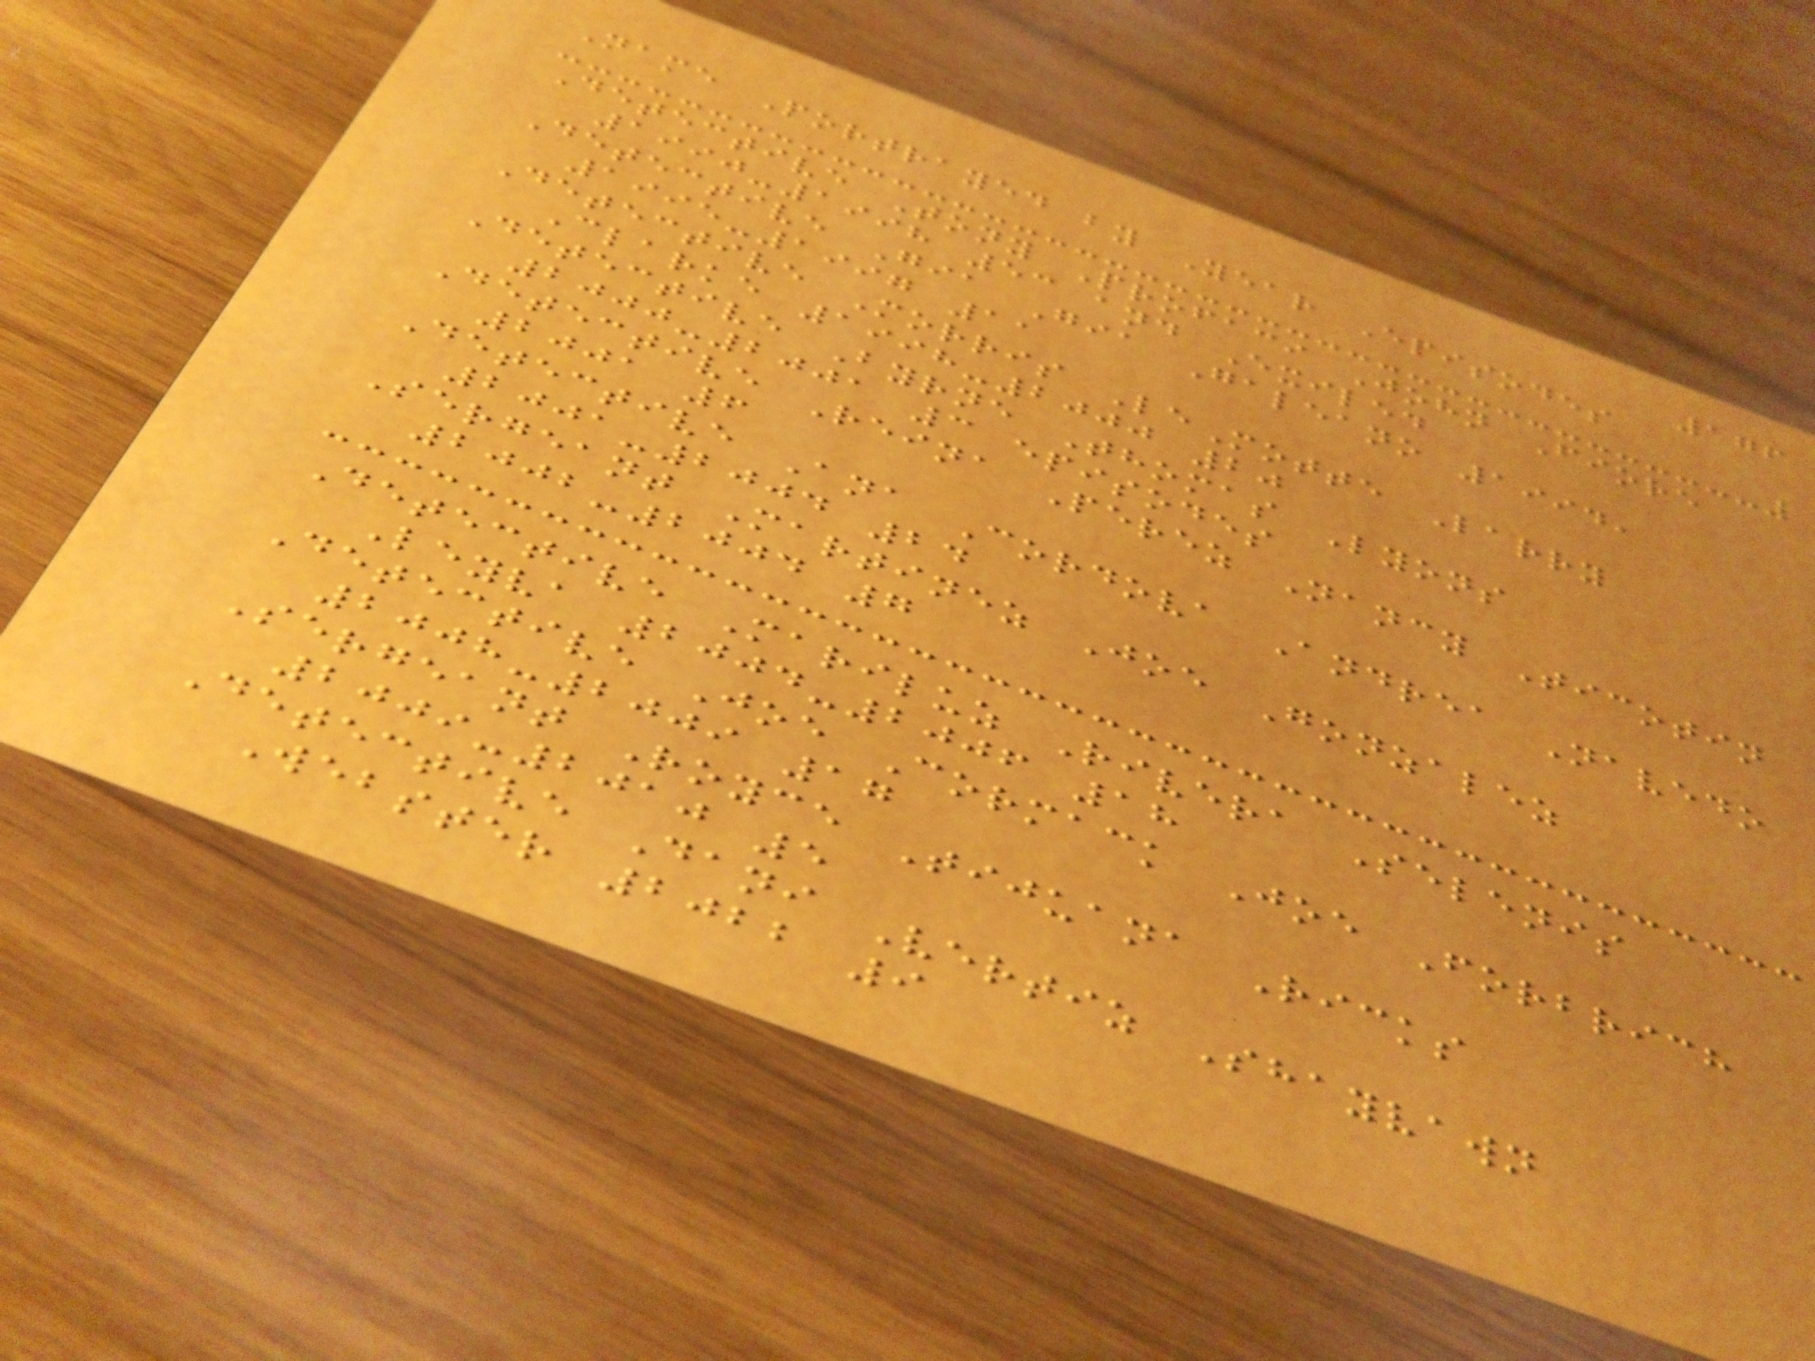176
Name Portrayed by Year Episodes
Detective Tony Profaci John Fiore
1990-1998 53 and Exiled
Detective Gia Gia Galeano 1994,
1995-1997 11
Detective Morris LeMotte Larry
Clarke 1998-2000 20
Detective Byrne Thomas Lyons
2000-2001 3 episodes
Detective Reina Perez Nancy Ticotin
2001 6
Detective Ana Cordova Andrea Navedo
2001-2004 24
Sergeant Martinez Joe Gonzalez
2002-2004 7
Detective Mariluz Rivera Selenis
Leyva 2004-2006 18
Detective Joe Cormack Joe Forbrich
2008-2009 17
Sergeant Royce Tijuana Ricks
2009-2010 5
Detective Dani Vertiz Shayvawn
Webster 2022 9
